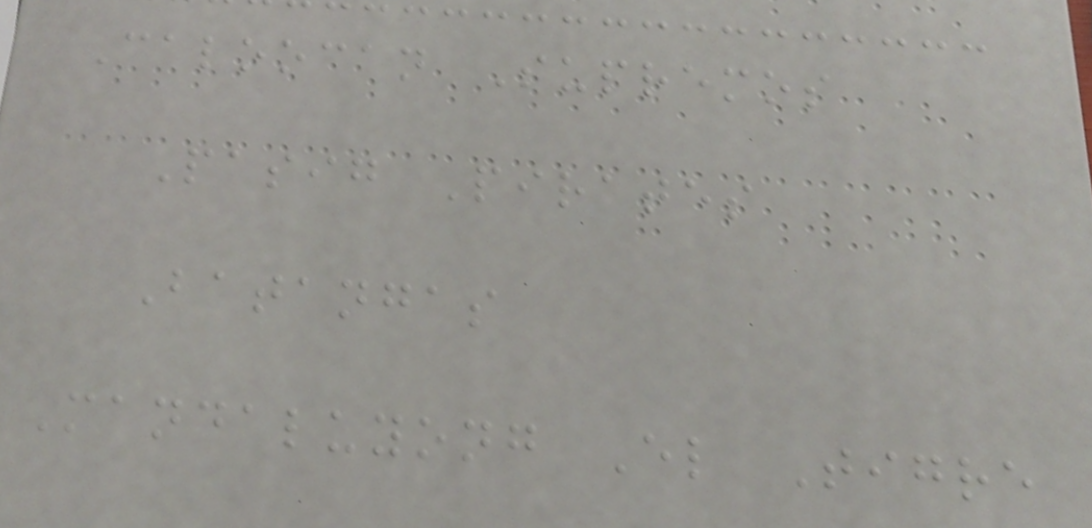Caloocan Supremos
Pasig Pirates
Batangas
Mandaluyong El Tigre
